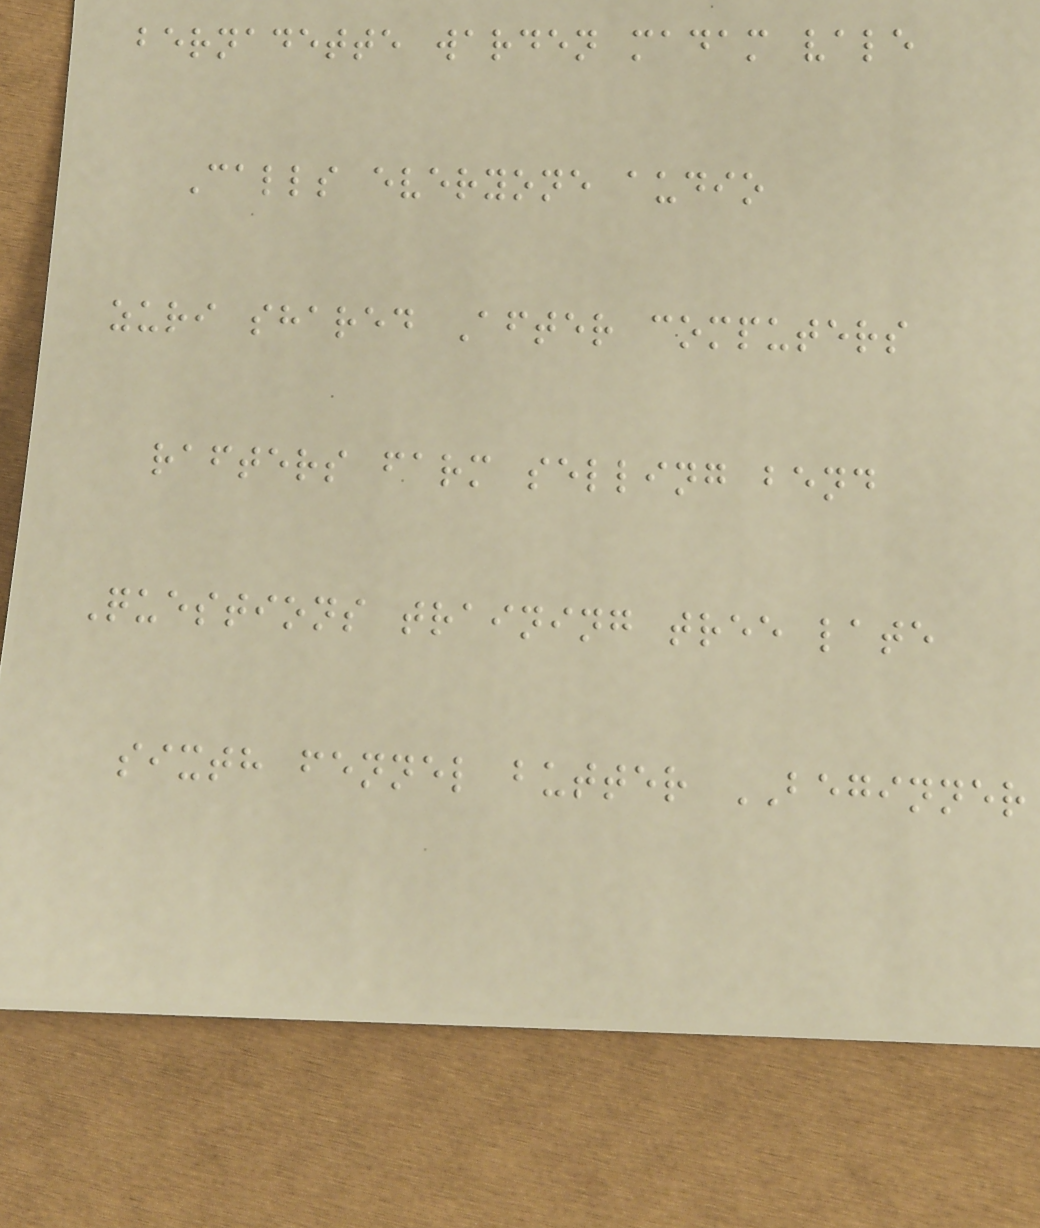bernadette warden madam vale
Calls everyone audio
zuri shared After computers
rafters farm selling bend
Questions training tree late
sixth fennel butter BEGINNER
